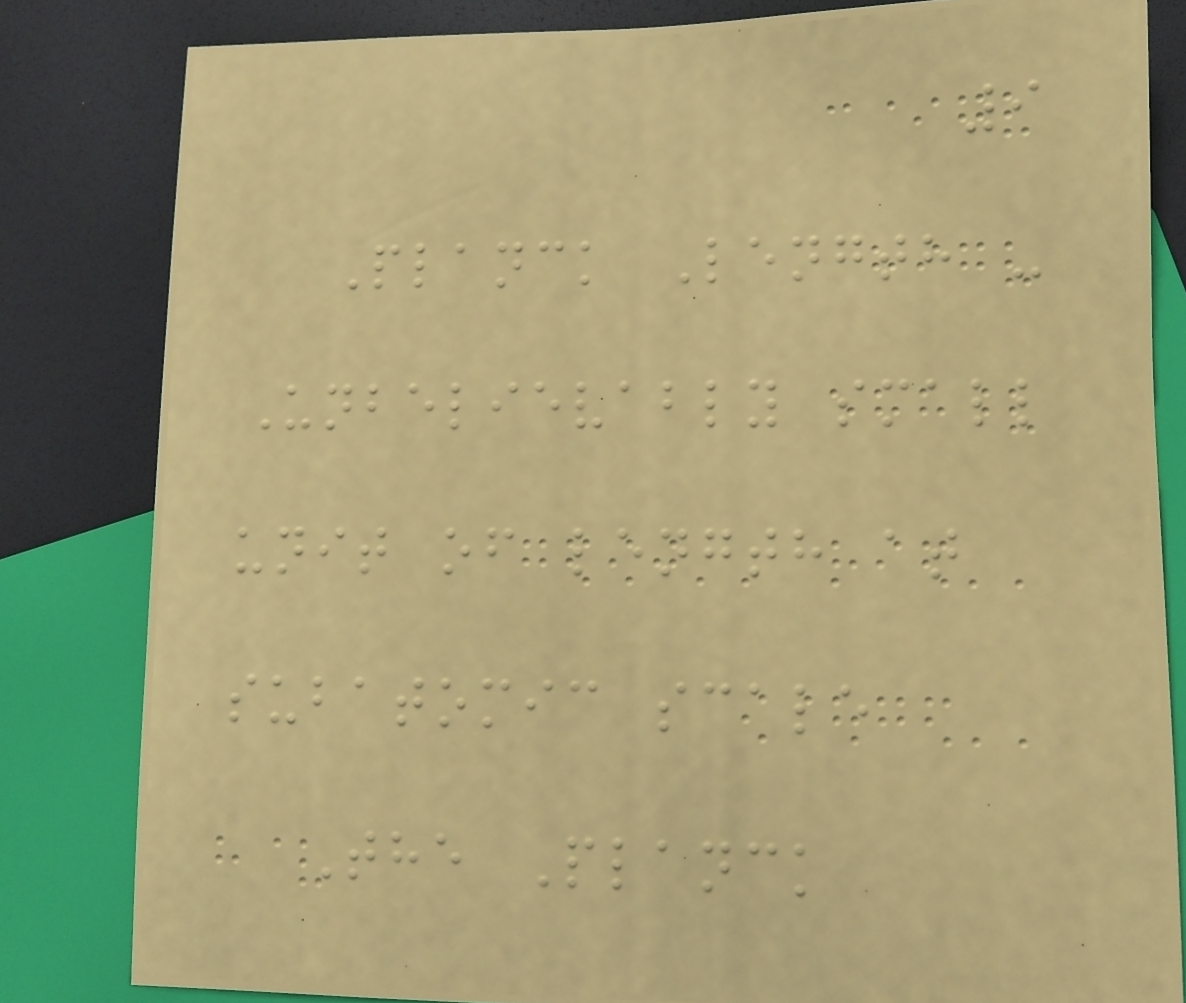9
Planck Length -
Unbelievably small
unit of length at
subatomic scale
The Planck
